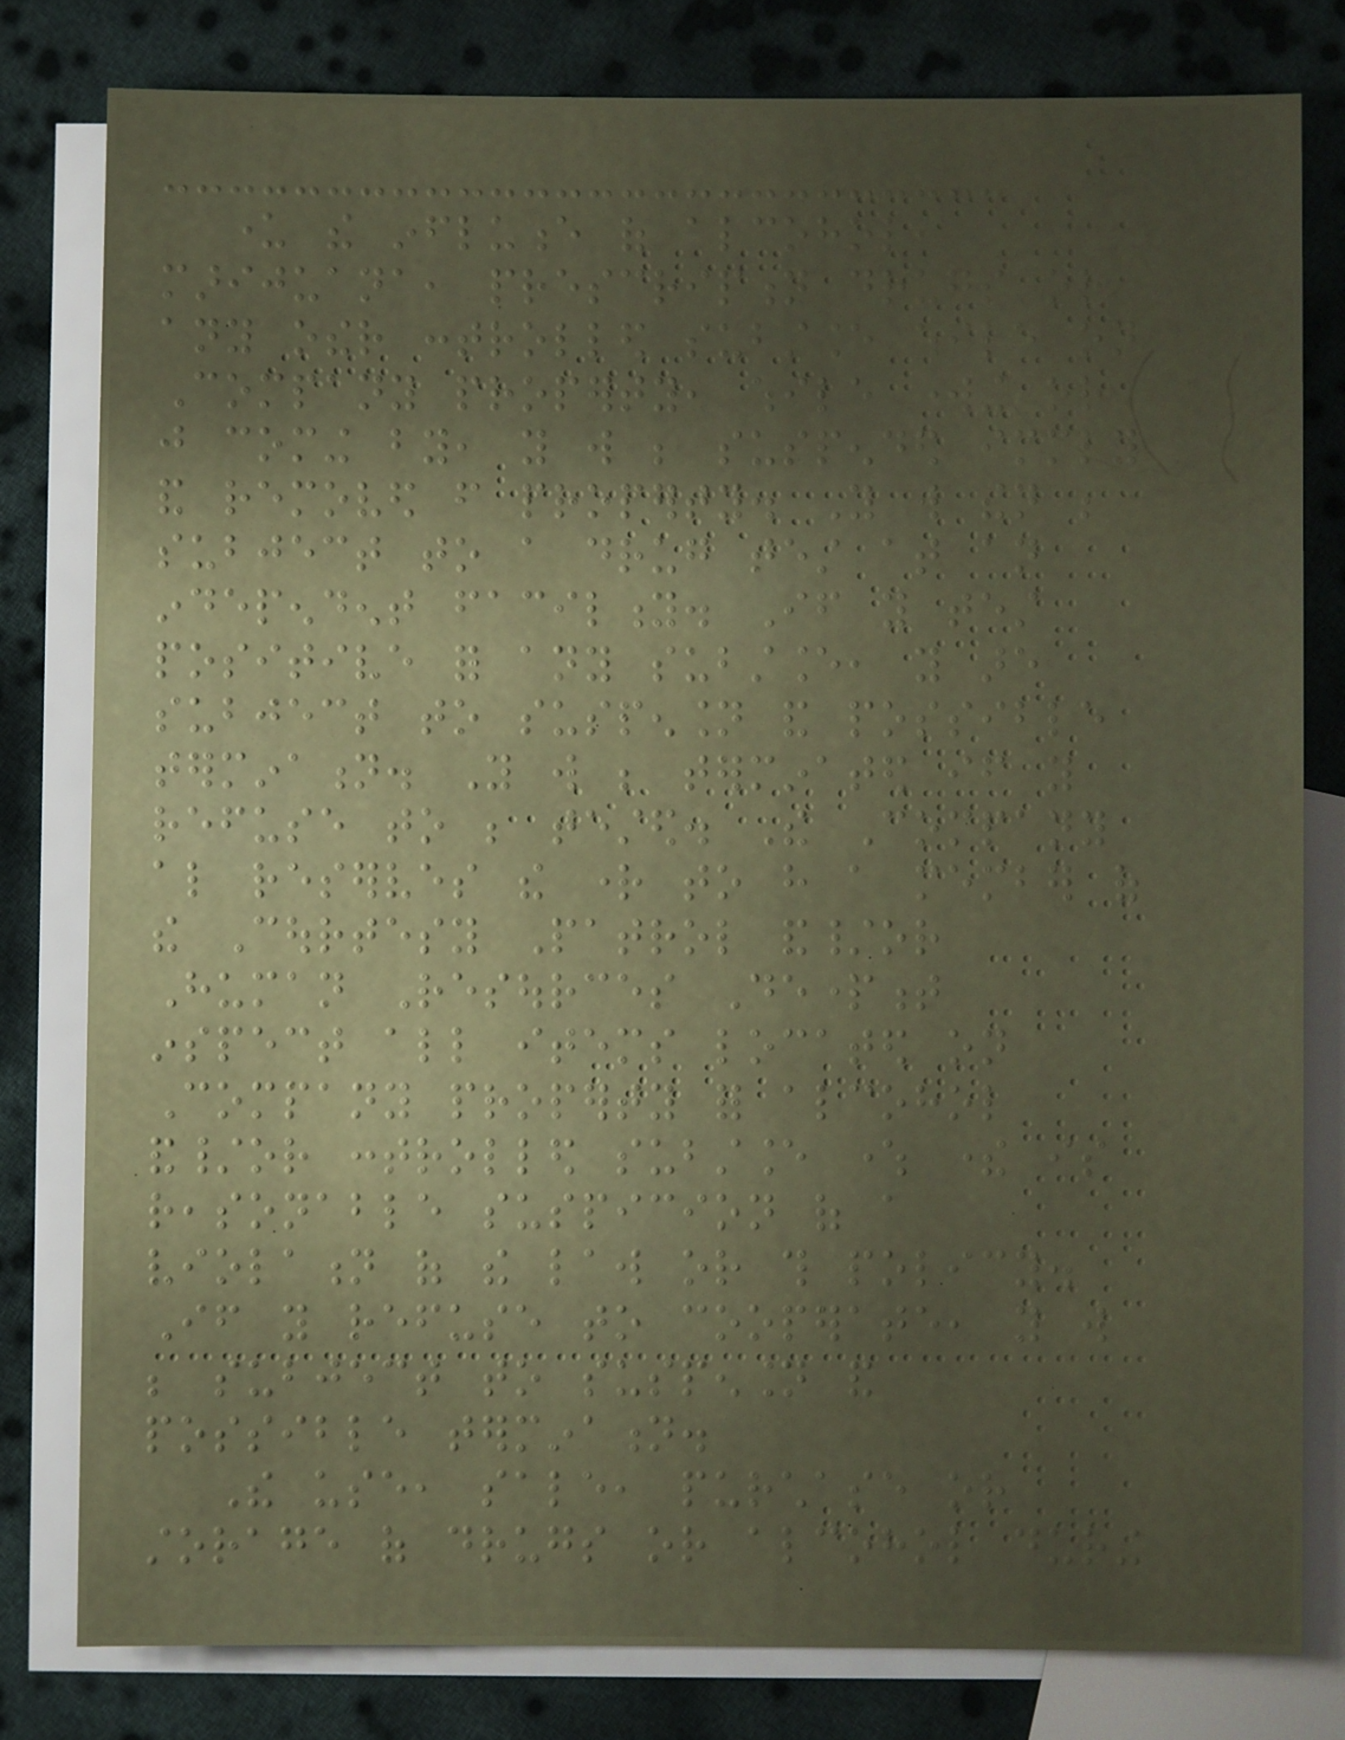under the influence of alcohol,
marijuana, prescription drugs or
any other controlled substance while on
Company property, while working or
just coming by, you will be suspended immediately
and removed from property. You will then be
subject to a drug test at an
independent facility. If you test
positive for any substance, you are
subject to suspension and possible
termination. You will be terminated if you
refuse to be tested. The Company
also reserves the right to have a member of
the Courtesy Patrol and/or
Human Resources Department
inspect all items located on
Company property for alcohol
and/or controlled substance where there is
reasonable suspicion of a
violation of the law or this policy.
If you refuse to cooperate, you will
be subject to suspension and
possible termination.
The use, sale, purchase or
storage of drugs or alcohol during
